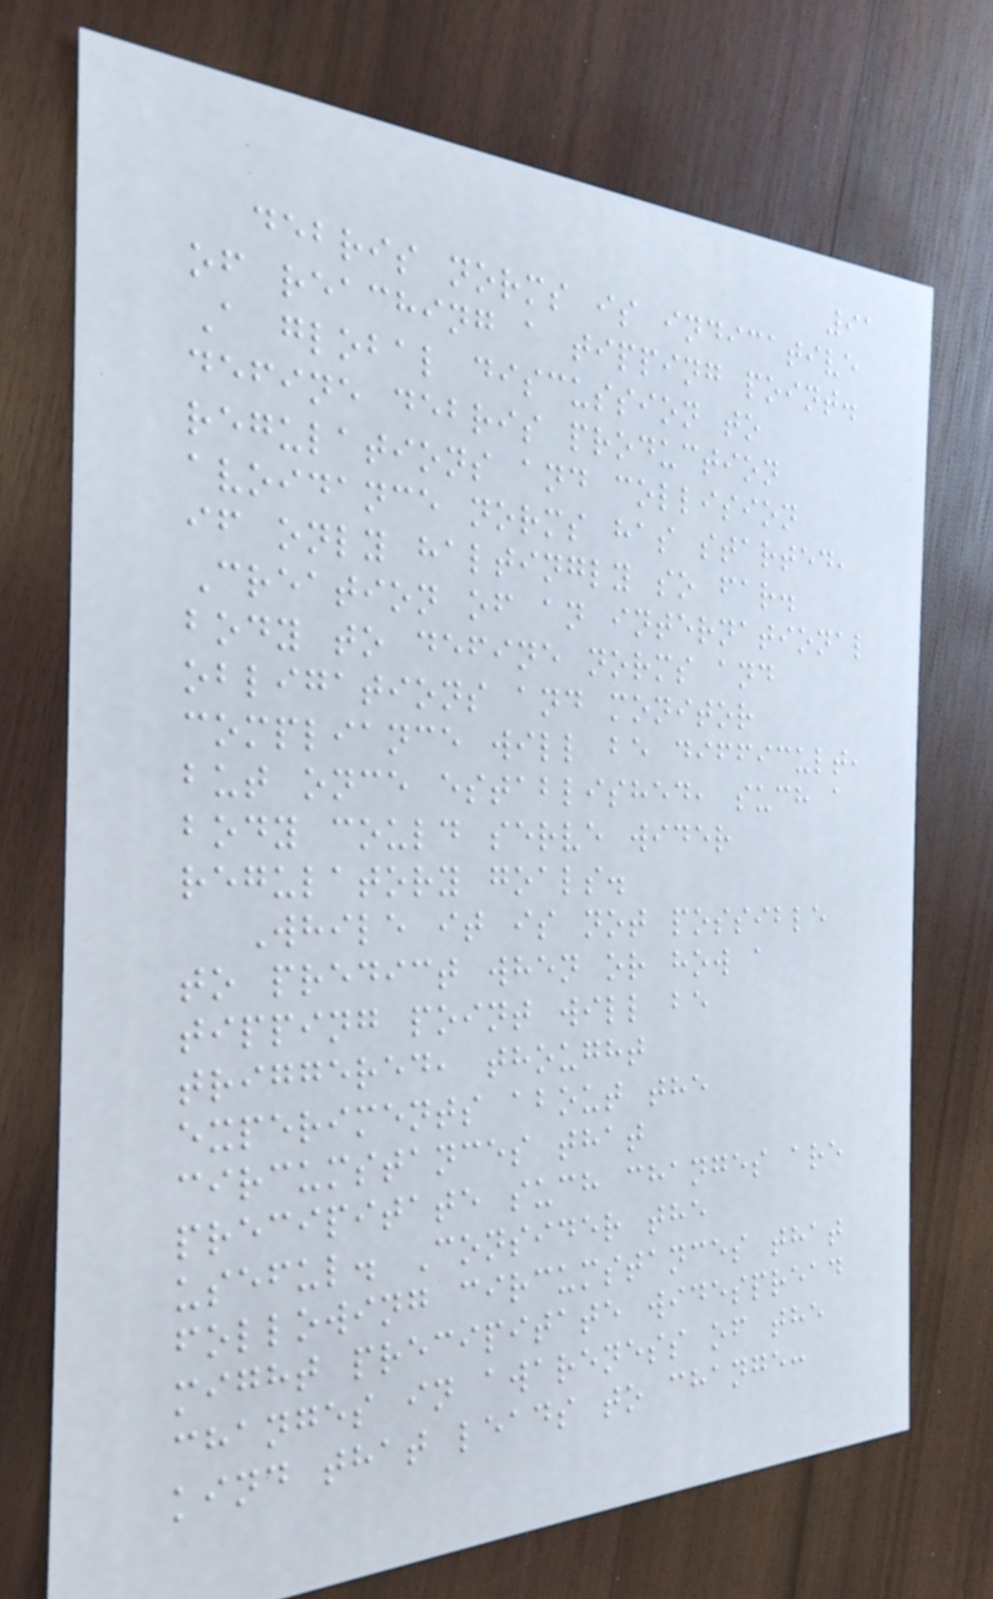91
debris norms is indicative
of reaching a tipping point.
A global discussion to
define debris production
regulations and collision
avoidance norms has started,
if only haltingly so far.
Creation of an international
body to define norms and
obligations and monitor
compliance will be difficult,
but once established, such a
body could serve wider
regulatory goals.
While it is not possible
to predict when or how a
tipping point will be
triggered, thought
experiments about the
circumstances that
precipitate such changes are
useful. Consider the
following circumstances that
might precipitate widespread
changes in awareness of the
kind that leads to change:
